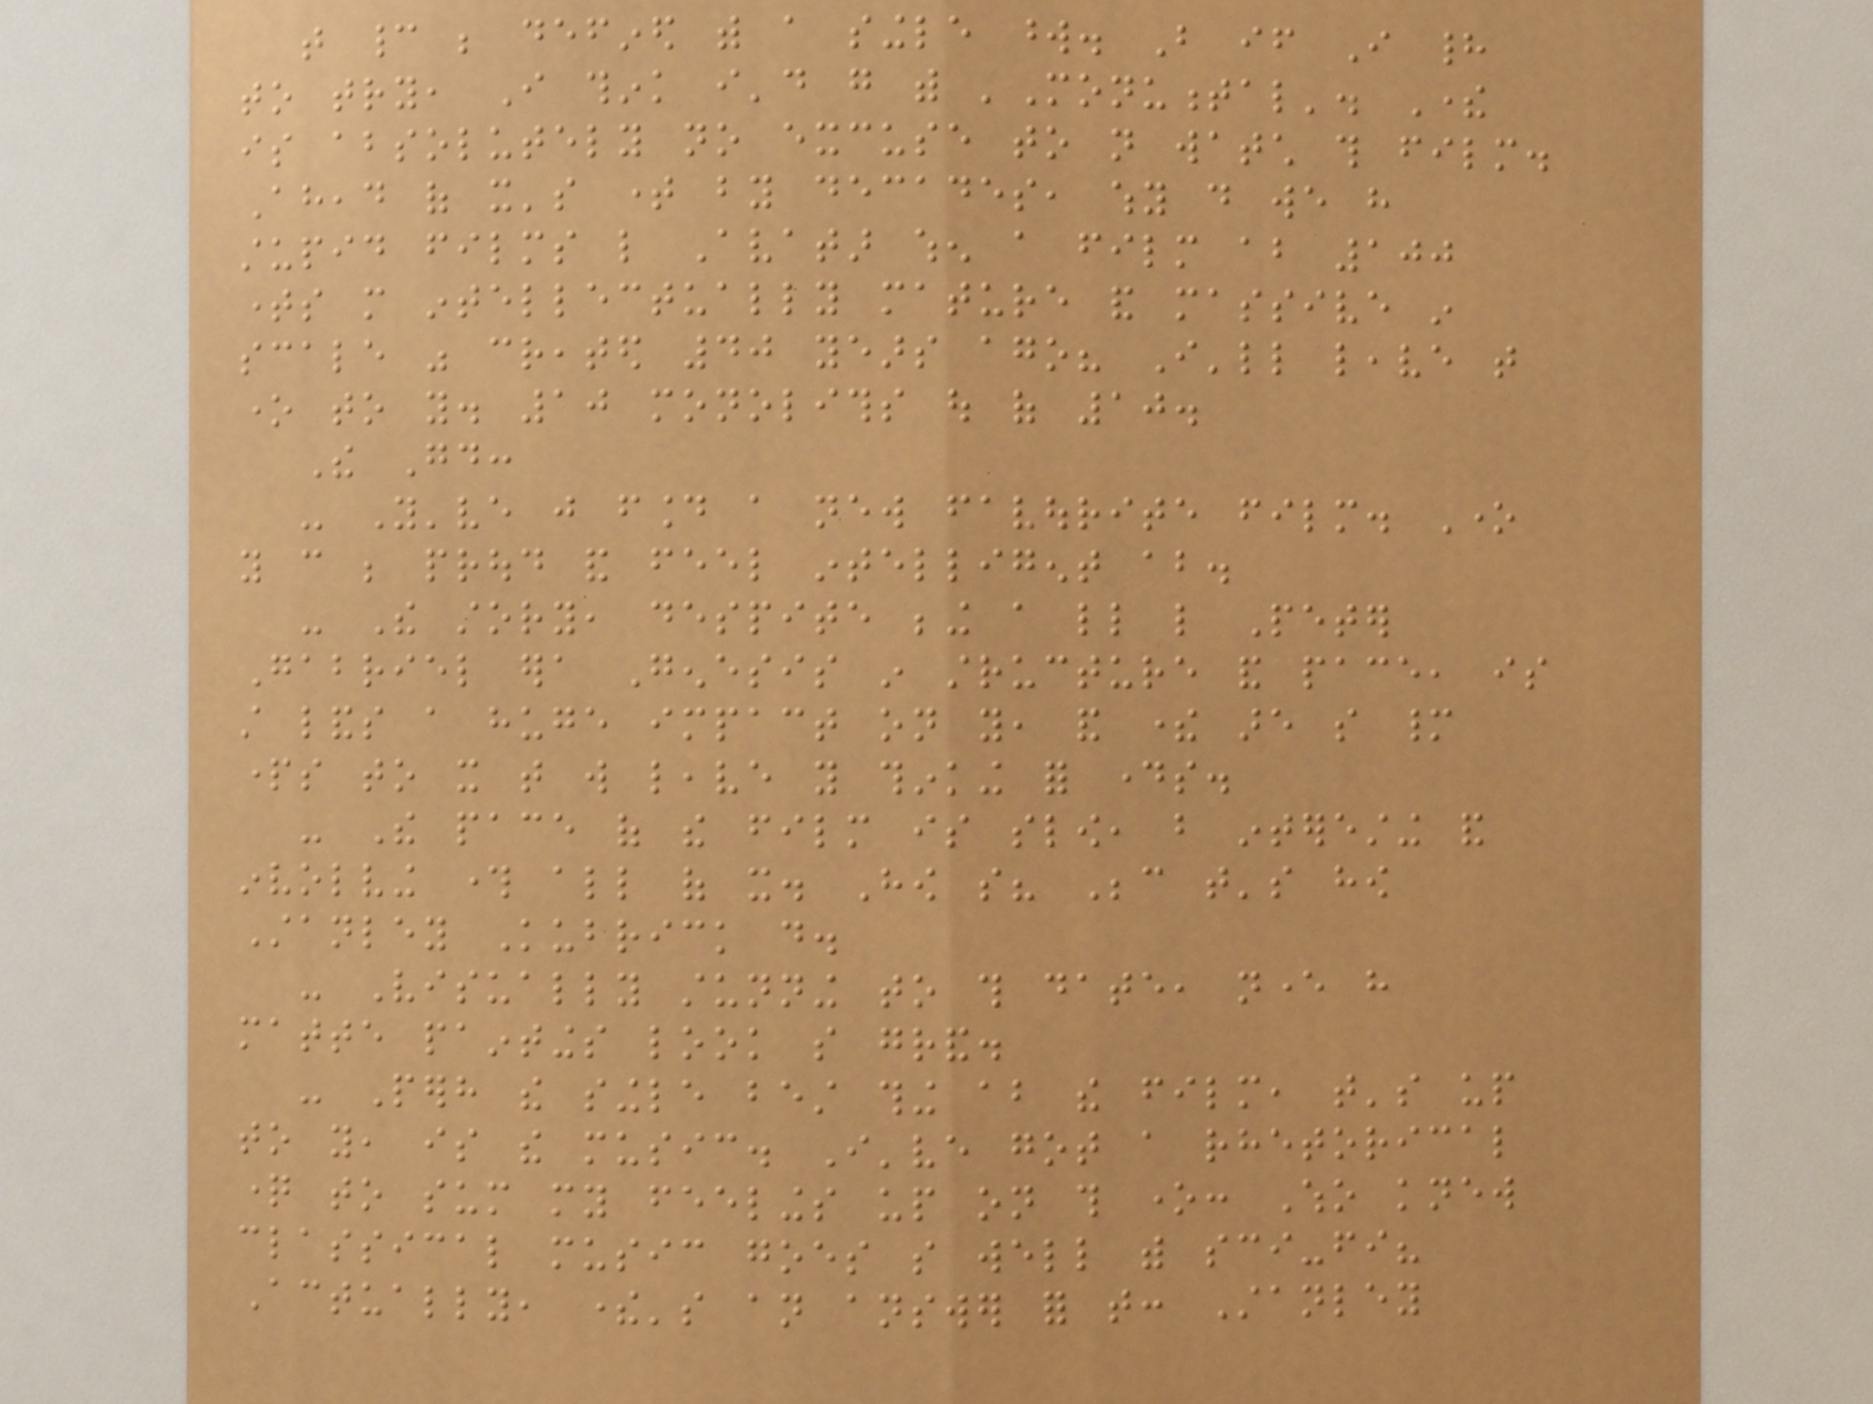that cannot be defined with a single word. But if I had
to try, I think i'd go with 'Monumental'. There
is absolutely no excuse to not watch this film.
Ahead of it's time by decades, why do we have
stupid films like Avatar when a film about 100
times more intellectually mature and massive in
scale was created 40 years ago? I'll leave that
one to you. 10 monoliths out of 10.
The Good:
- You've just found a new favourite film. One
you can be proud and feel intelligent about.
- The story, despite being a little like Peter
Gabriel era Genesis in structure and pace, is
still lands a huge impact on you, and there are so many
parts to it that will leave you thinking for days.
- The pace of the film is slow, but interesting and
involving through all of it. How so? Because that's how
Stanley Kubrick do.
- Visually stunning to this date, never have
matte paintings look so grand.
- Perhaps the single best thing about the film, that's up
to you, is the music. I've got a rhetorical
question to sum my feelings up on this one: Who knew
classical music goes so well with sci-fi?
Actually, there's an answer for that: Stanley
